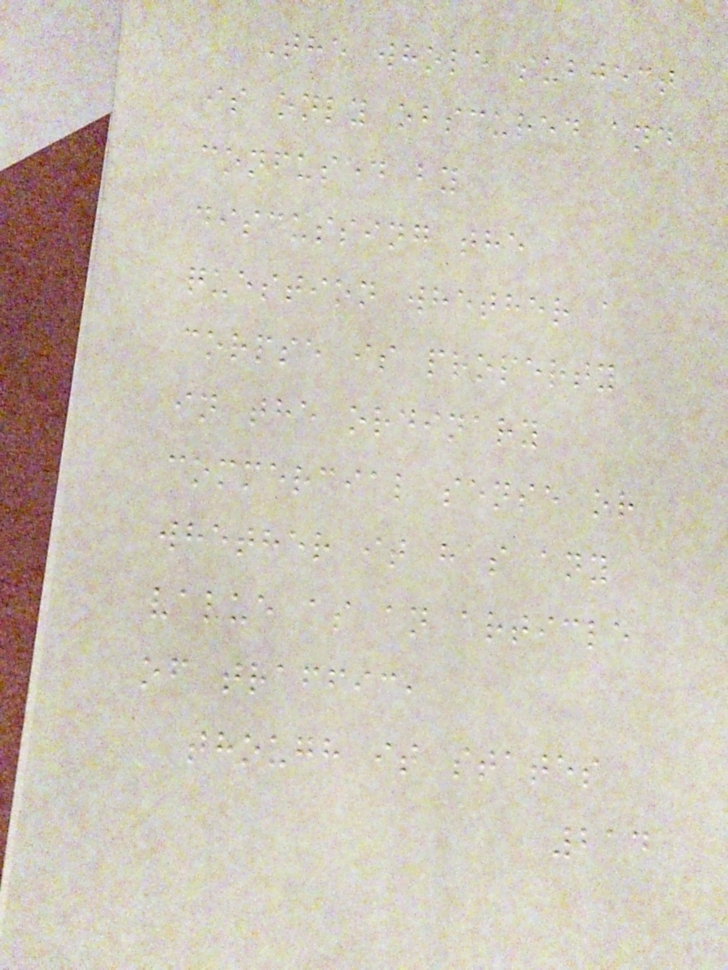The whole subject
is only obscured and
confused by
discussing the
question whether a
corpse is property
in the ordinary
commercial sense or
whether it has any
value as an article
of traffic,
though it states
214
